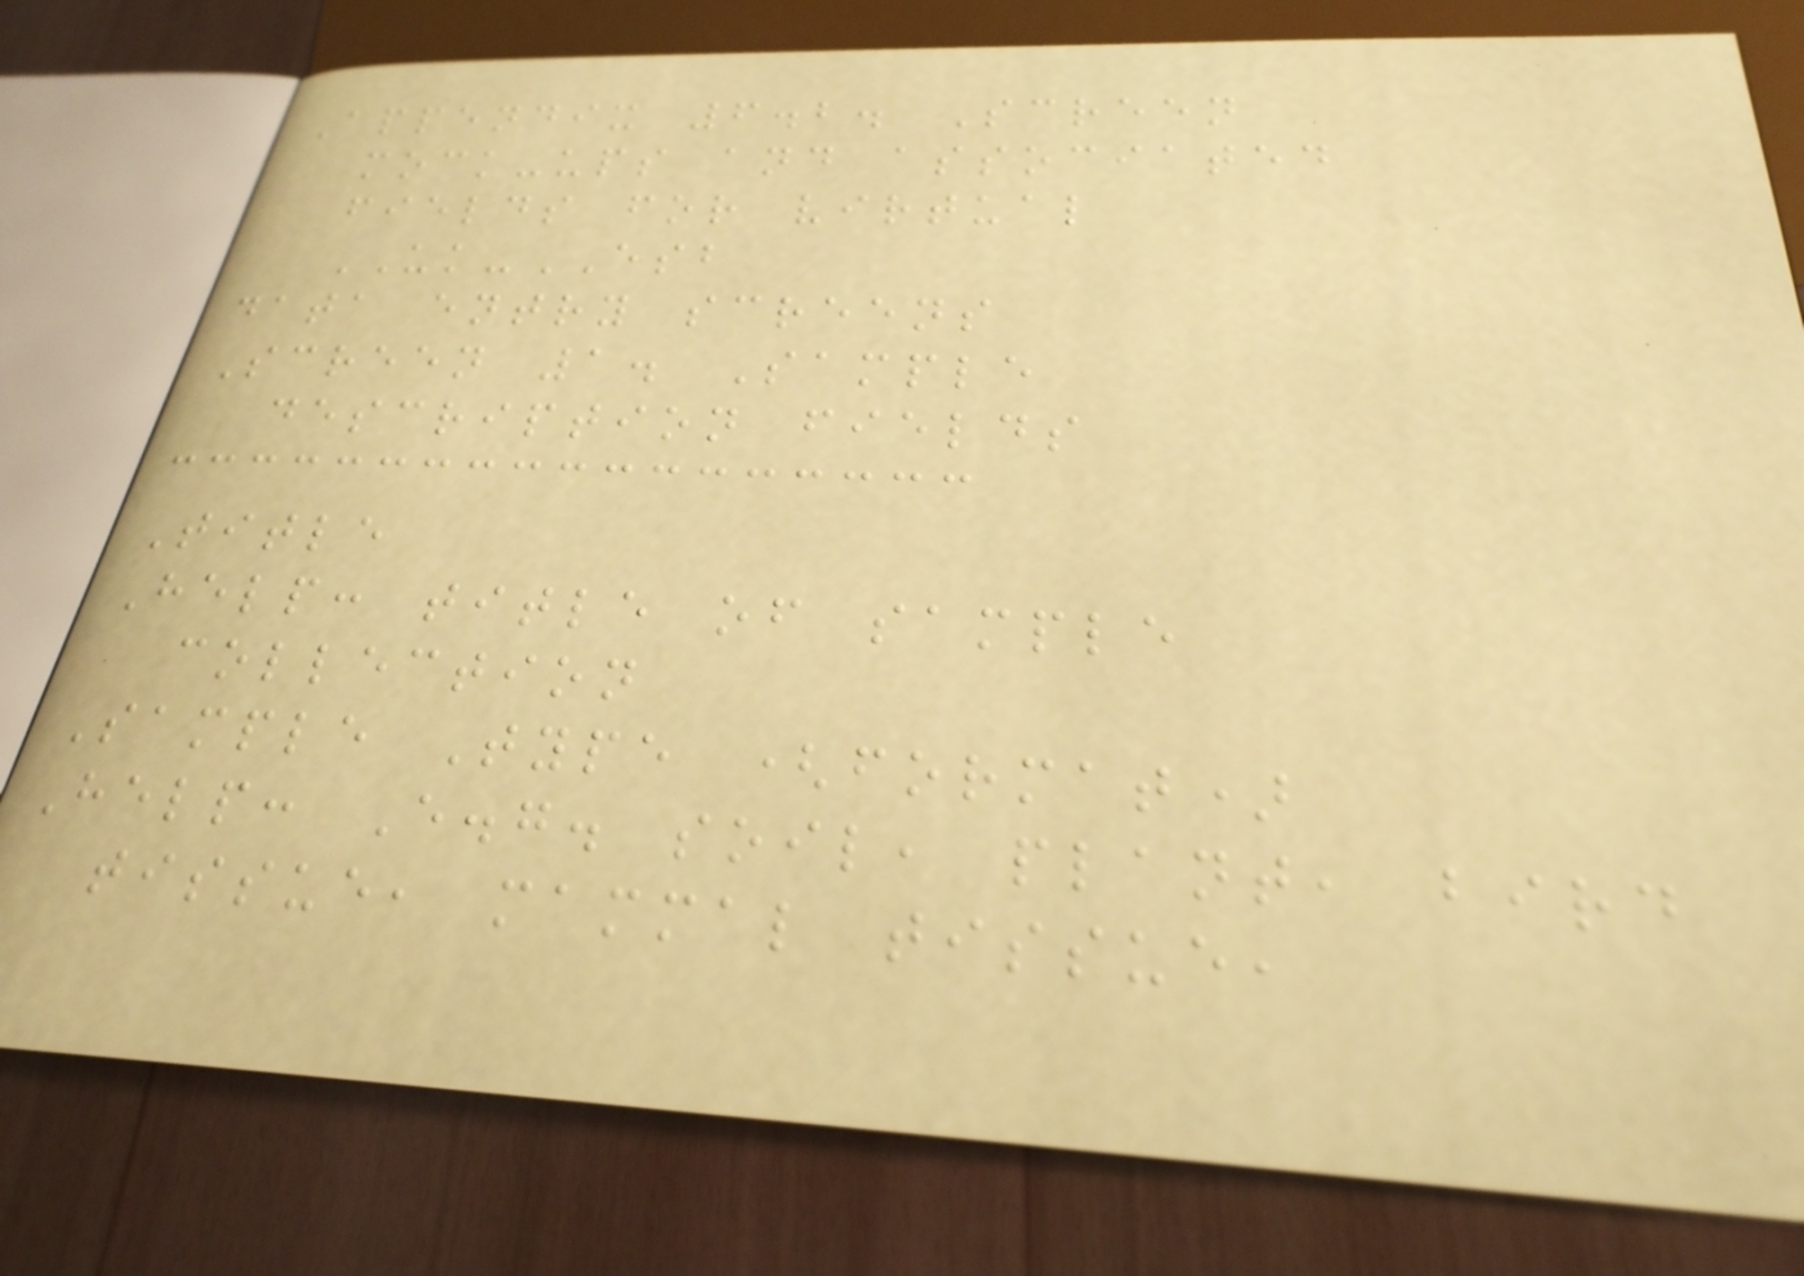Appendix 6.2. Screen
mock-ups and associated
fields for virtual
UK-ESB
data entry screens
Screen 1. Sample
description fields
Title
Help: title of sample
collection
Sample Type (format)
Help: E.g. soil, plant, bird
tissue, mammal tissue,
